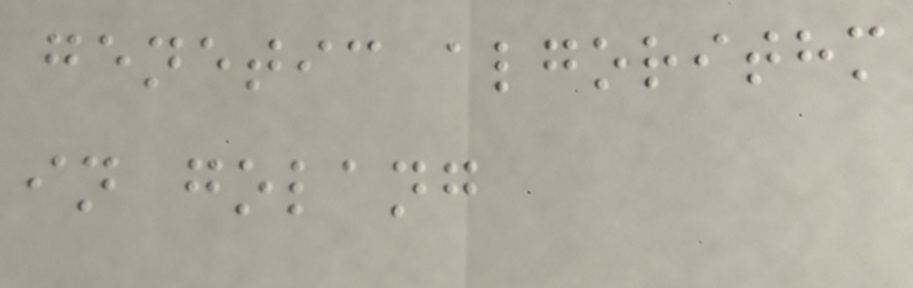genetic algorithm
in golang
